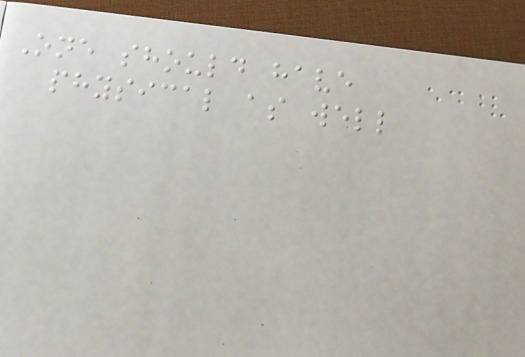One should have
physical as well
